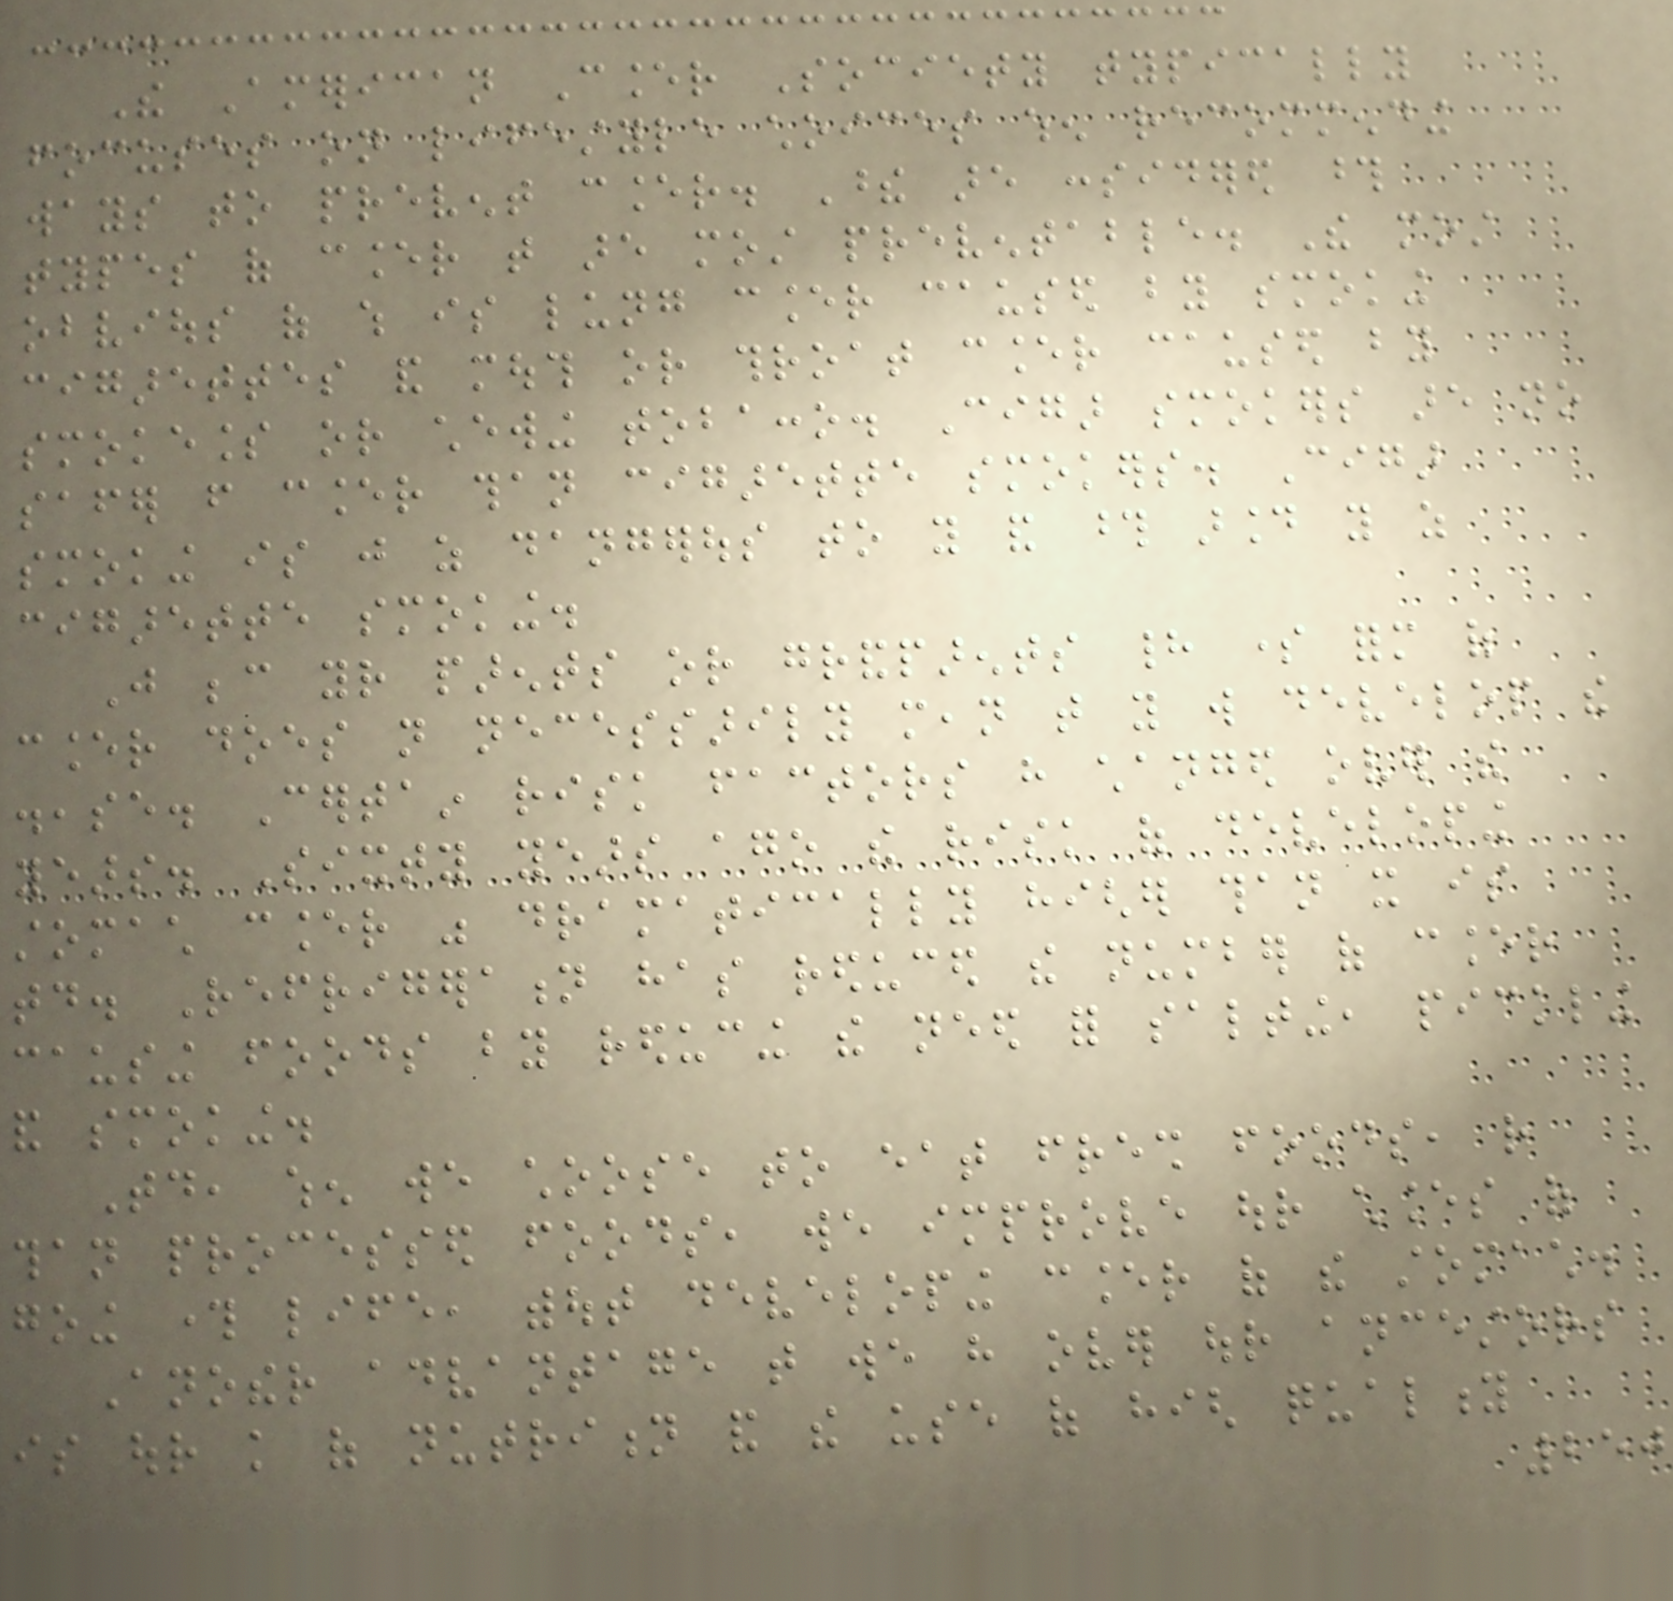The American Cancer Society typically
focuses on lifestyle choices when recommending
ways to prevent cancer. These are considered those
types of cancer that are most preventable. The most
obvious of which is lung cancer caused by smoking
cigarettes and mouth or throat cancer caused by
smokeless or chewing tobacco. Cigar smokers are no
safer from cancer than cigarette smokers. Cigar
smoking is just as dangerous to you and those around you as
cigarette smoking.
Just because your parents or grandparents had some form of
cancer does not necessarily mean that you will develop the
disease. Certain risk factors have changed over the
years. Sixty years ago the risk of developing
stomach cancer was dramatically higher than it is
today. Refrigeration has reduced the number of cancer
causing foods by reducing the need for salting, pickling
and smoking.
Today, when we choose to eat fresh foods, rather
than processed foods, we improve our chances of
going through life, without developing cancer of the stomach.
Another advantage that we have over our ancestors
is our knowledge of nutrition and the use of high quality
250
